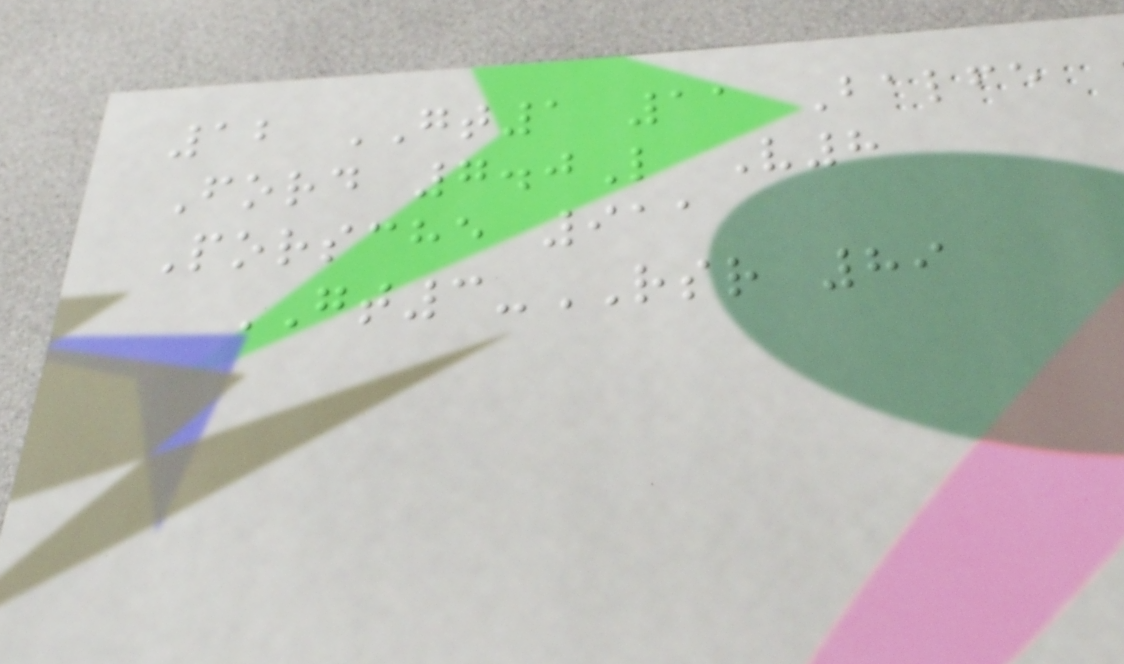12 GT1 11 Balfe
Ford 7.0L V8
Porsche 911
GT3-RSR 89
